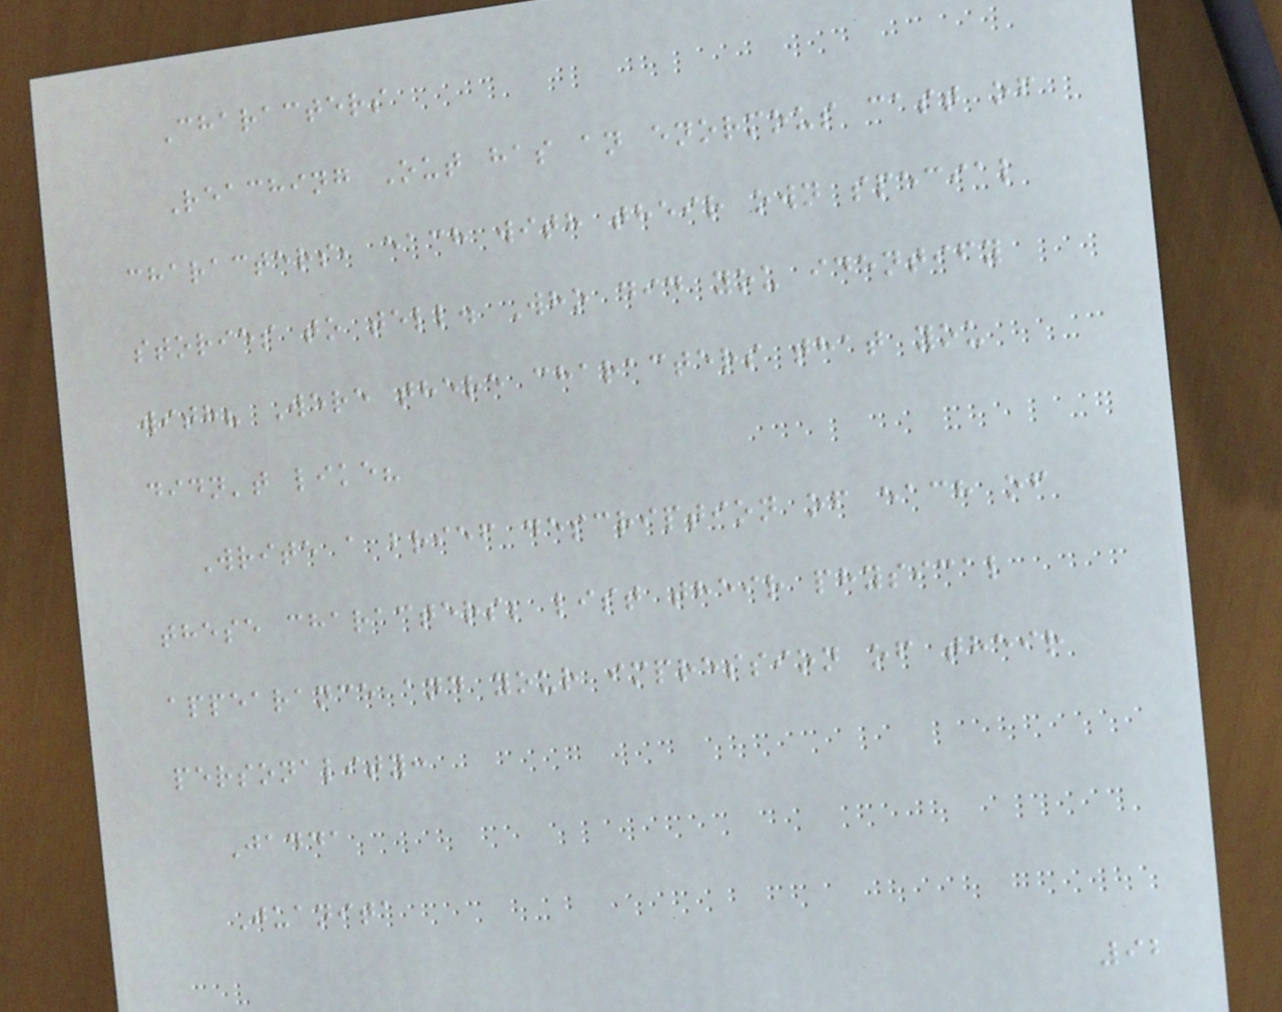Characters
Reaching Out has an enormous cast of
characters, each with their own special
stories to tell. Who did you identify
with? Were there characters that you
didn't like?
Write a brief description of each of
these characters; list their physical
appearance and your impression of their
personality:
Jadda
Juanita
92
